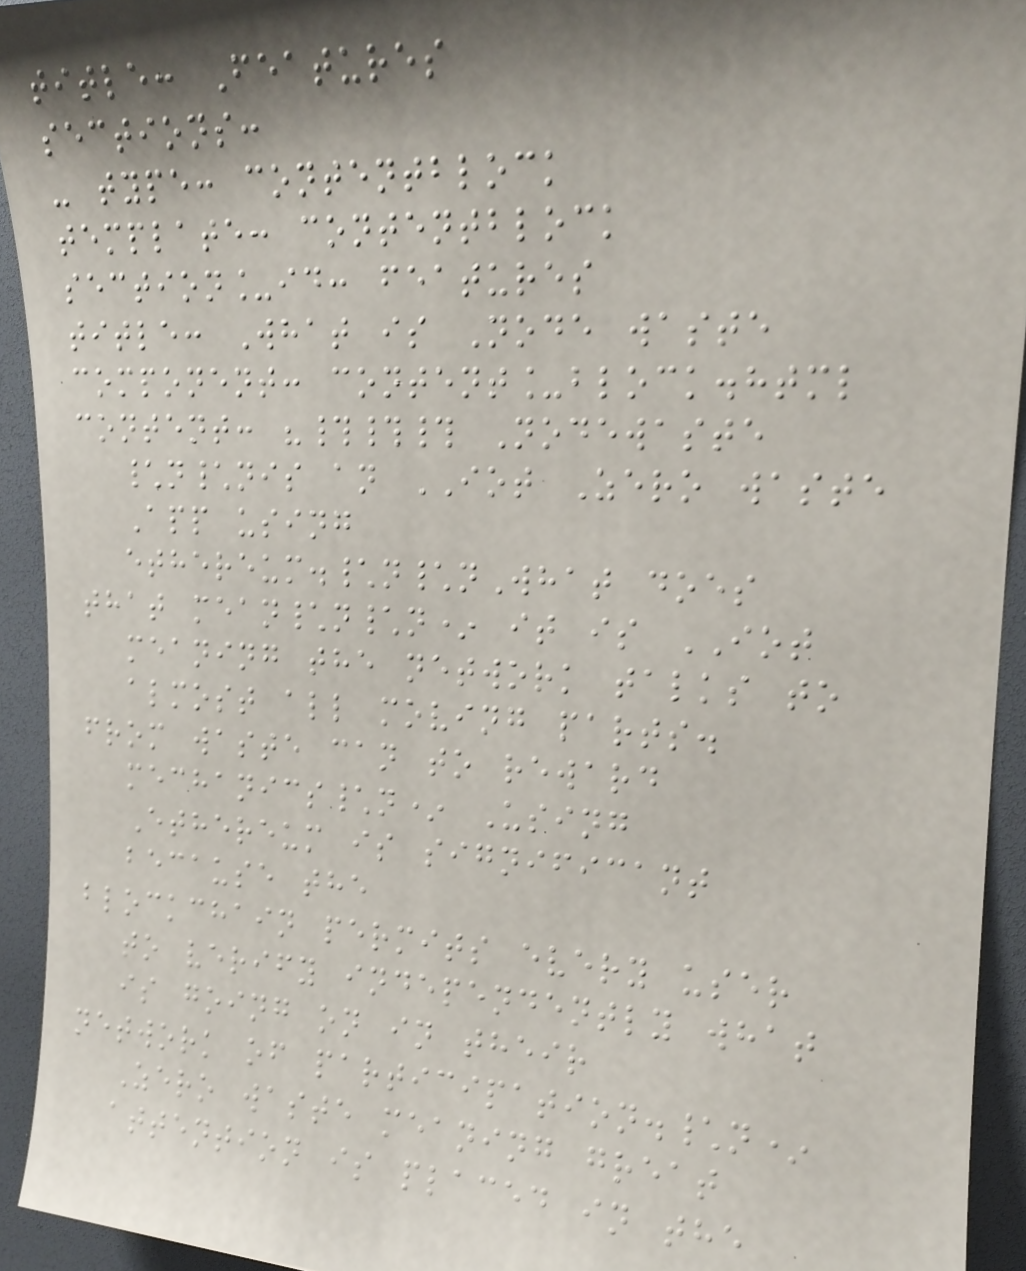title: Features
sections:
- type: contentblock
template: contentblock
section_id: features
title: What is Node waste
component: content_block.html
content: "### Nodewaste
\n\nis an IOT Zero waste
App using
ethereum.\n\nWhat does
that mean\n\n* it is IOT
meaning the network talks to
almost all moving parts.
from waste can to reward
mechanics\n* Using
Ethereum is significant
because the
blockchain permits every user
to verify independently what
is going on in their
network of participation.\n*
Zero waste meaning great
attention is placed in the
